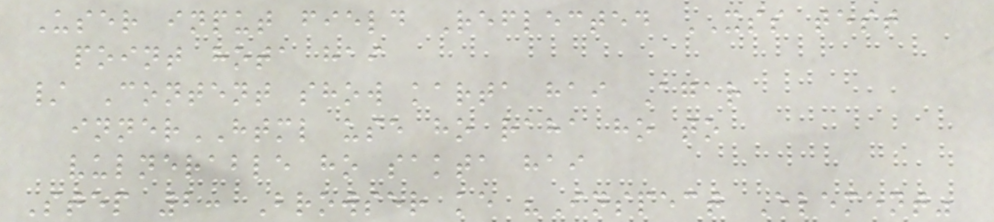User input field Reflected XSS test
point hota hai
/ Content show karta hai Agar
innerHTML use ho raha ho to
vulnerable ho sakta hai
Step 2: Browser ke "Inspect Element"
